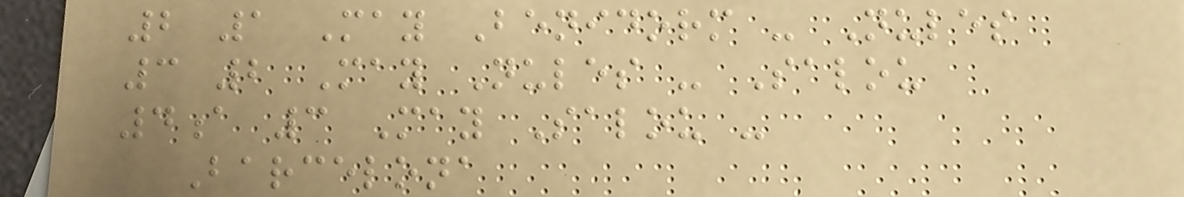2 1 May Benidorm - Nules
3 2 May Nules - Salou
4a 3 May Salou -
Barcelona
